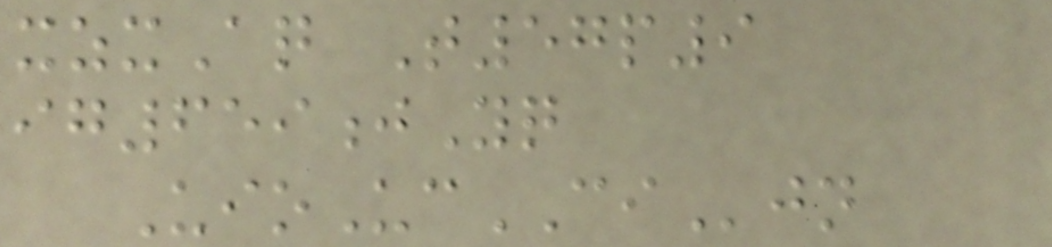xzxAq T57p9
ig659jYq
UioUcCIjn
